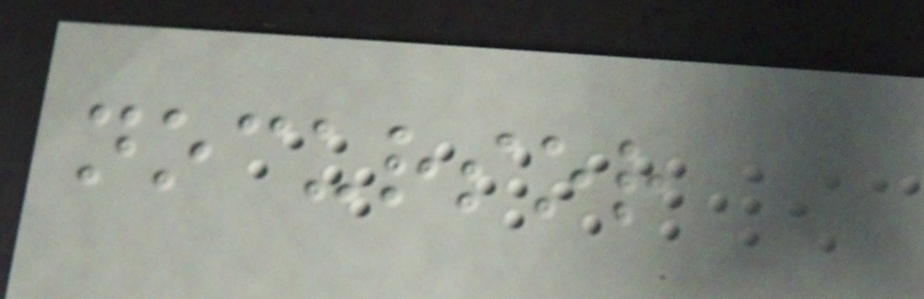nocursor
